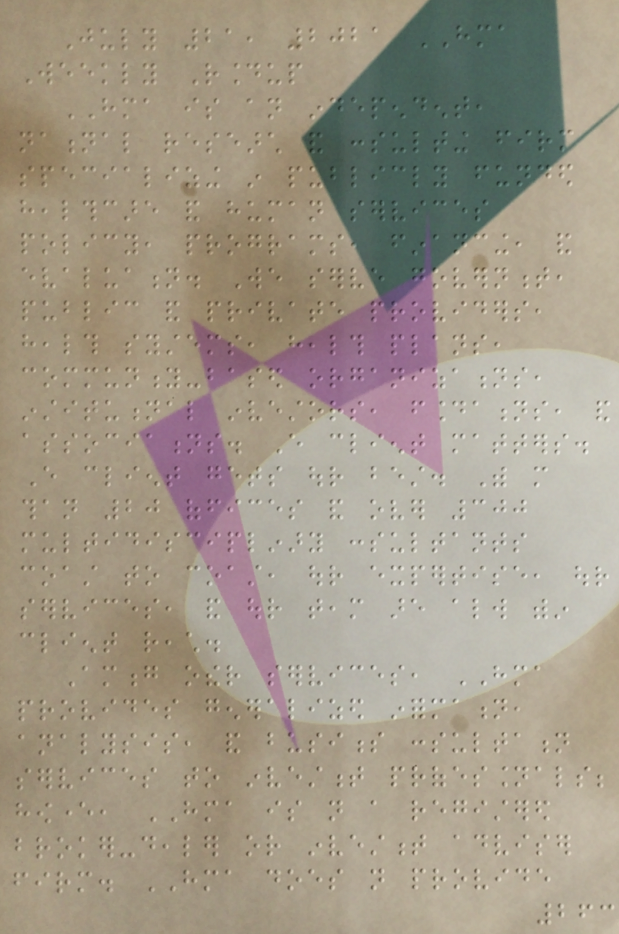July 21, 2021 HMA
Weekly Roundup
HMA is an independent,
national research and consulting firm
specializing in publicly funded
healthcare and human services
policy, programs, financing, and
evaluation. We serve government,
public and private providers,
health systems, health plans,
community-based organizations,
institutional investors, foundations, and
associations. Every client matters.
Every client gets our best. With more
than 20 offices and over 300
multidisciplinary consultants
coast to coast, our expertise, our
services, and our team are always within
client reach.
Among other services, HMA
provides generalized information,
analysis, and business consultation
services to investment professionals;
however, HMA is not a registered
broker-dealer or investment adviser
firm. HMA does not provide
263
